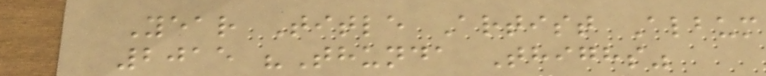Year Title Artist Album
2015 "Thunda Thighs"
